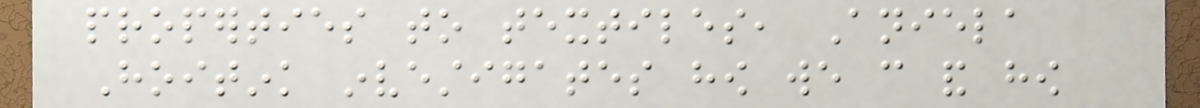properties to textiles, Aniela
Hoitink investigates how we can and how
